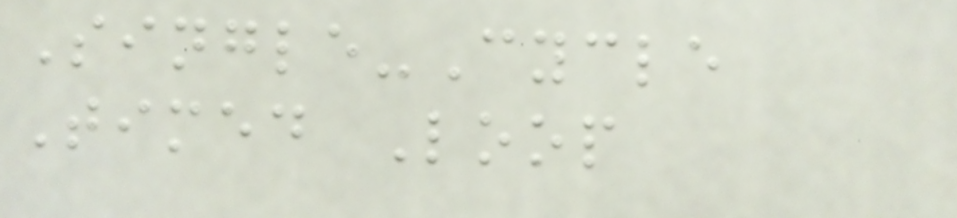Single-Cycle
Timed Loop
